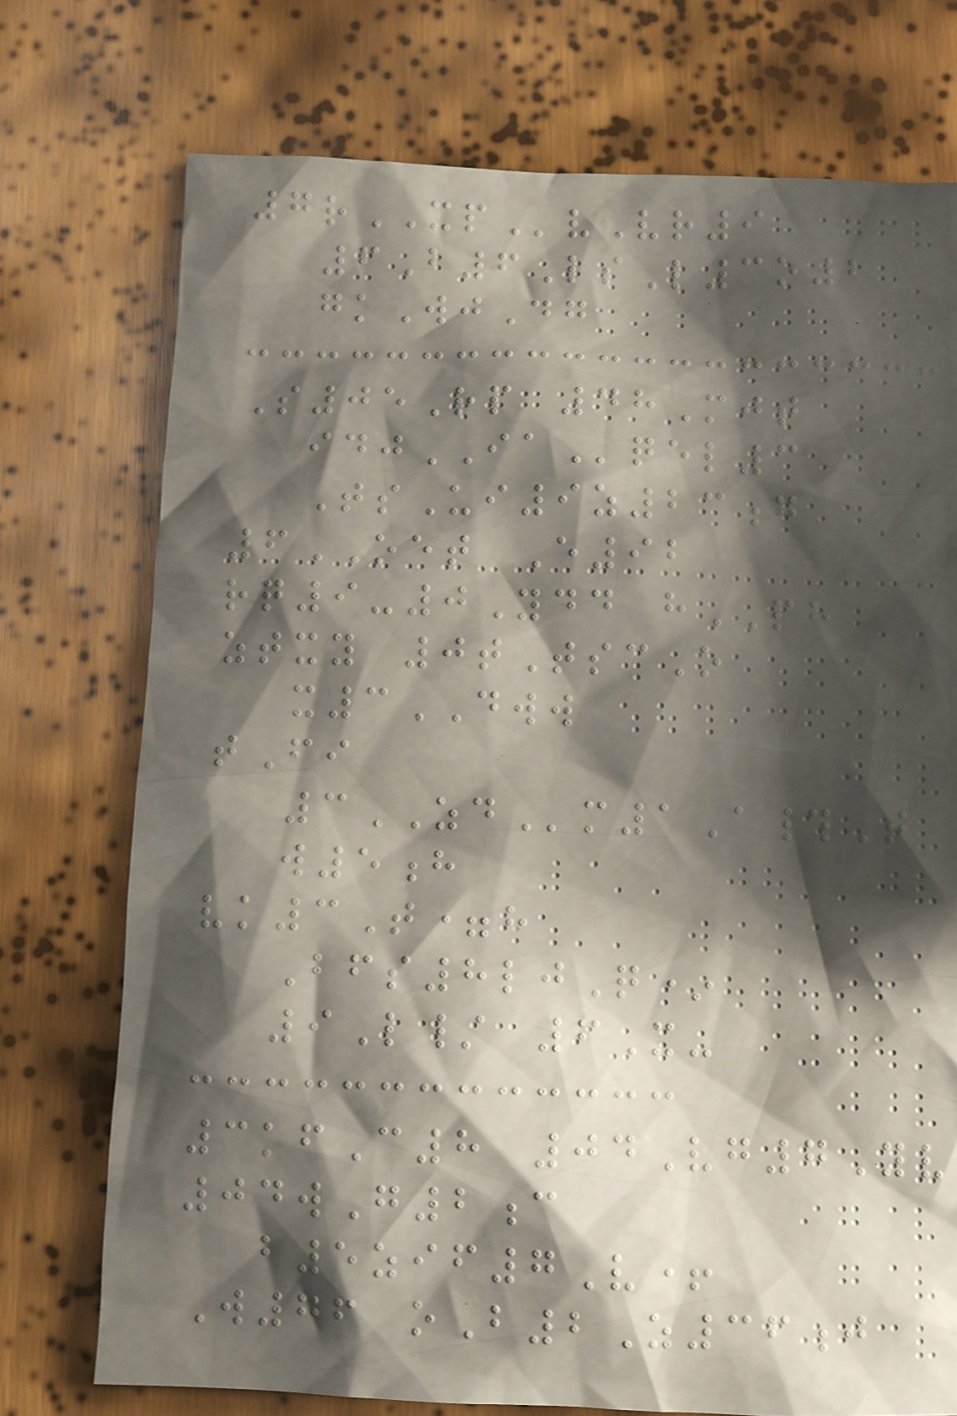7rXPvVr9
6B6LsL3o2
gkWjDg
S05Rp 48Mjt
idjIAqel3
TsUi9z23g
6OET E92
rq9-0Ydd hPH
ztxy 0tTscO
x3DWW
tFi
3ZDm1A#T
w5h
vk3T=h
Bfs8ljQ*
9L/ 6X-
3kfC8 04Vg7Yv
04wG2c
b5zif7V+
W76 oB2Z36j
